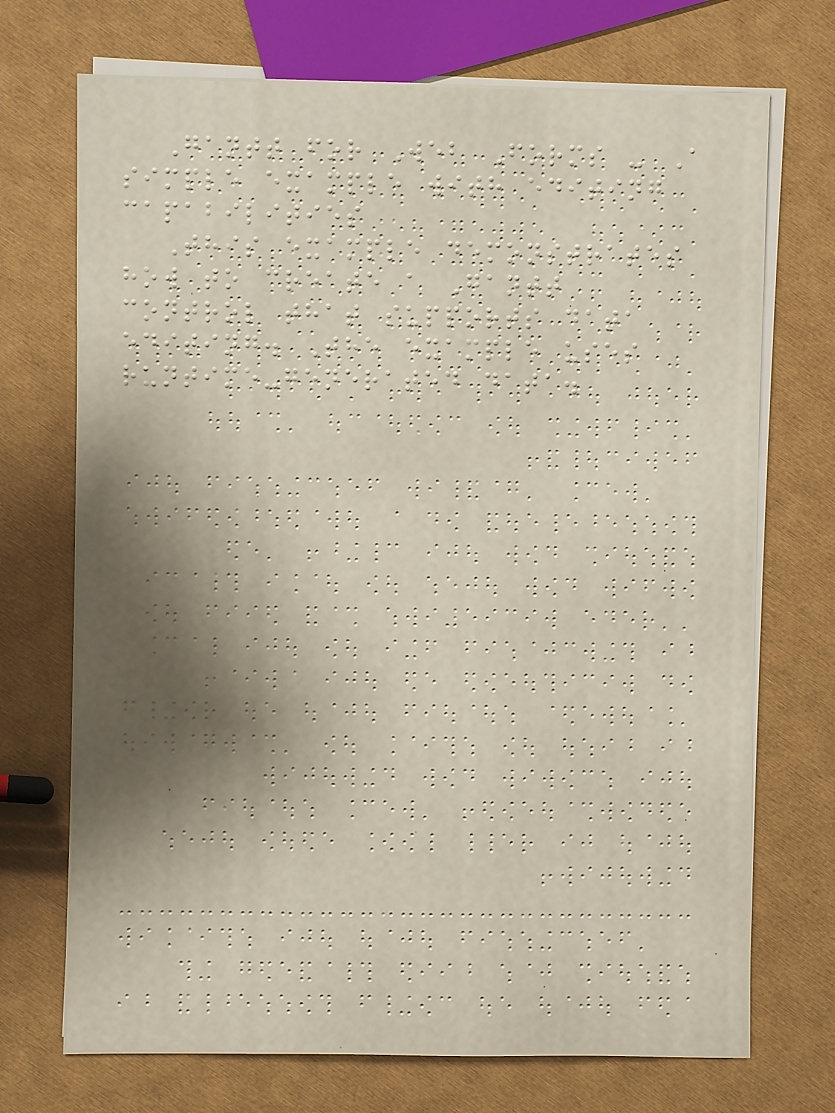Gantt for Web Forms - A
simple example with editing
capabilities
This example demonstrates
how to create a Gantt
control that supports data
editing. The example uses
runtime-generated data.
